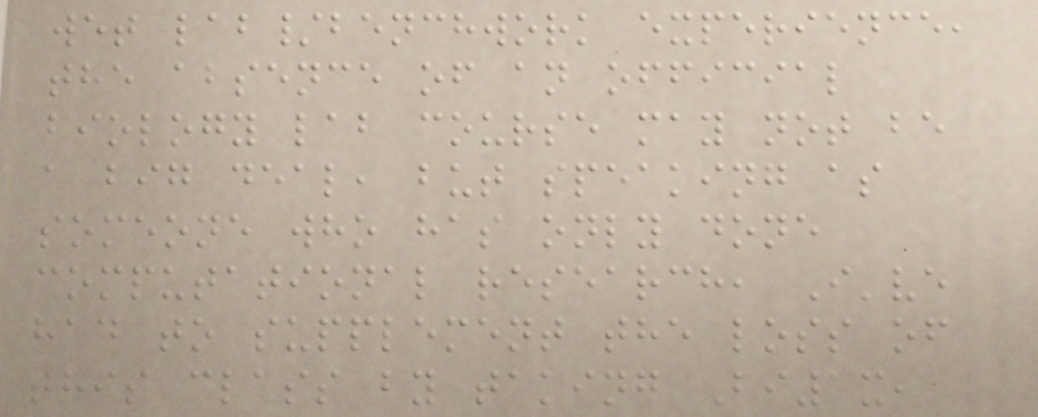wet lab/benchwork experience,
the absence of an official
biology lab course may not be
a big deal, but speaking as
someone who has only done
computational research, I've
had to supplement the loss of
this class by taking Bi1x,
